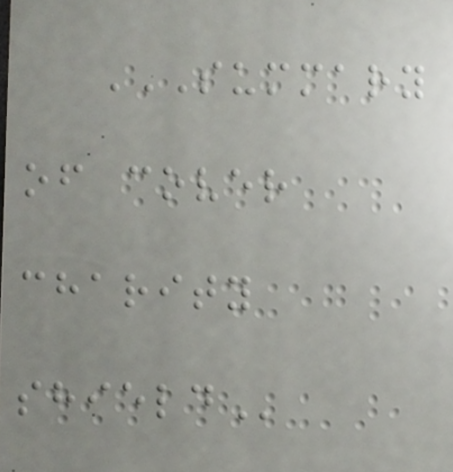SUMMARY
OF COVER
CHARITY
SHIELD
